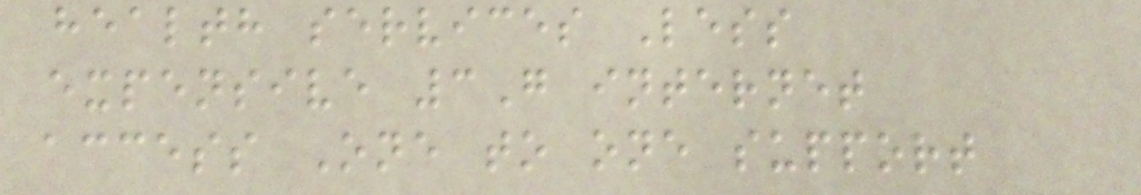health services Less
expensive 3G internet
access One to one support
